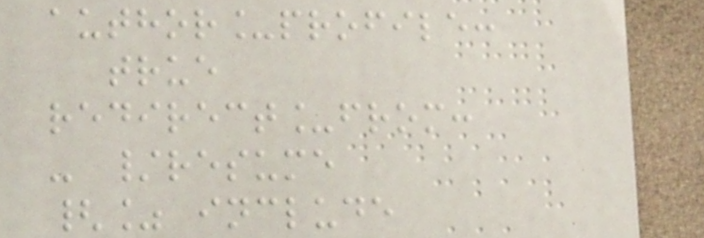author_profile:
true
redirect_from:
- /resume
{% include
